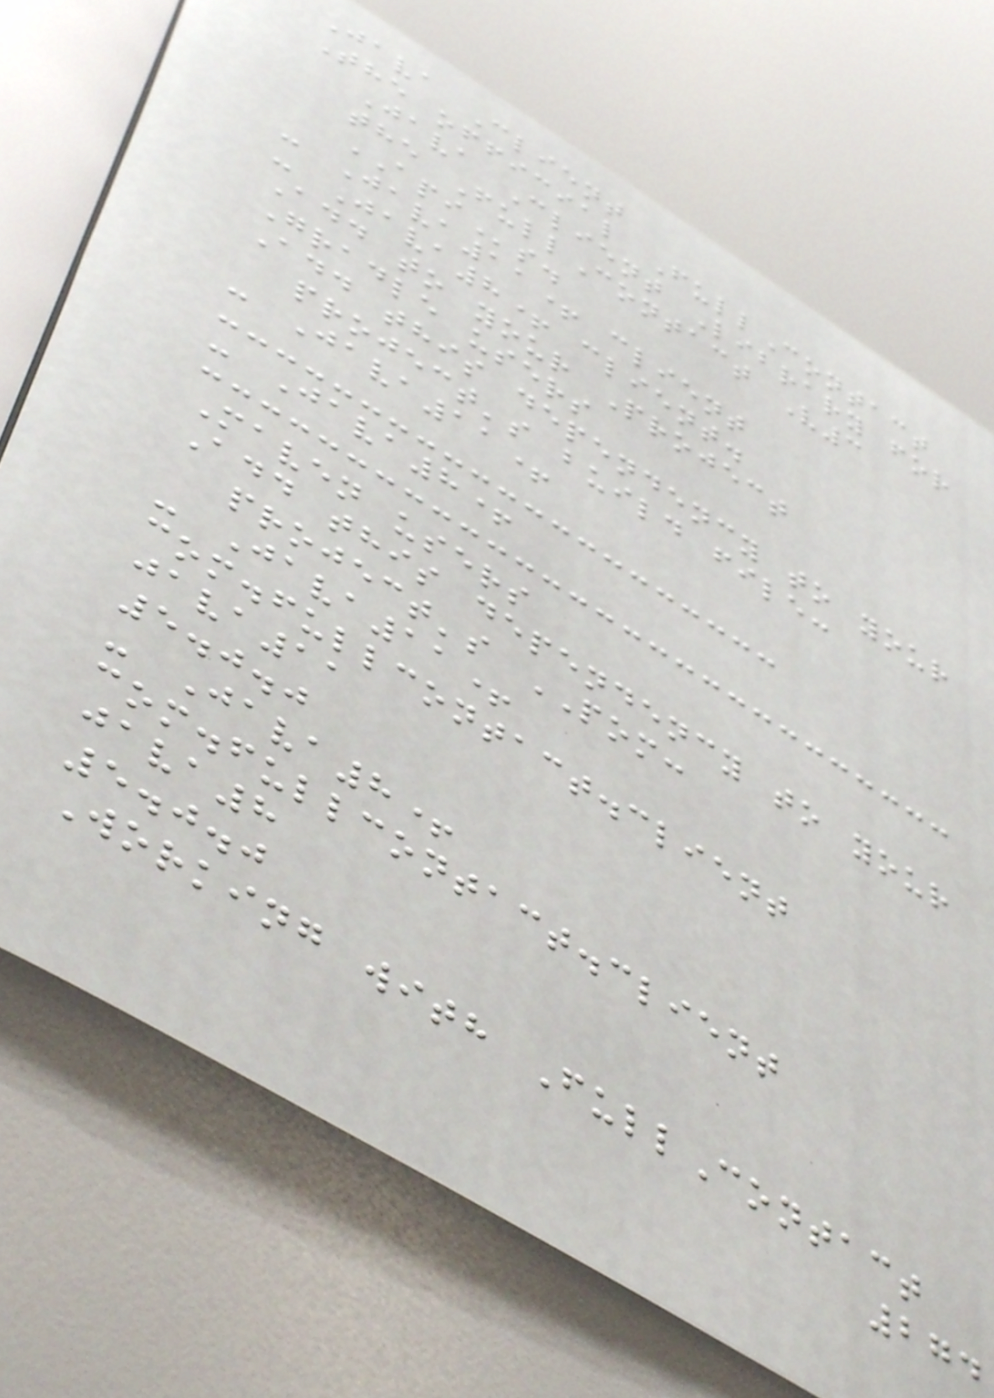Java Client
The official FullContact
Java Client Library for
the FullContact V3
APIs.
- Java11+ client
- Java8+ client.
Add to your Project
Gradle users
Add this dependency to your
project's build file:
- Java11+
- Java8+
Maven users
Add this dependency to your
project's POM:
- Java11+
com.fullcontact.client
java11
5.0.0
- Java8+
com.fullcontact.client
java8
5.0.0
Working with FullContact
274
